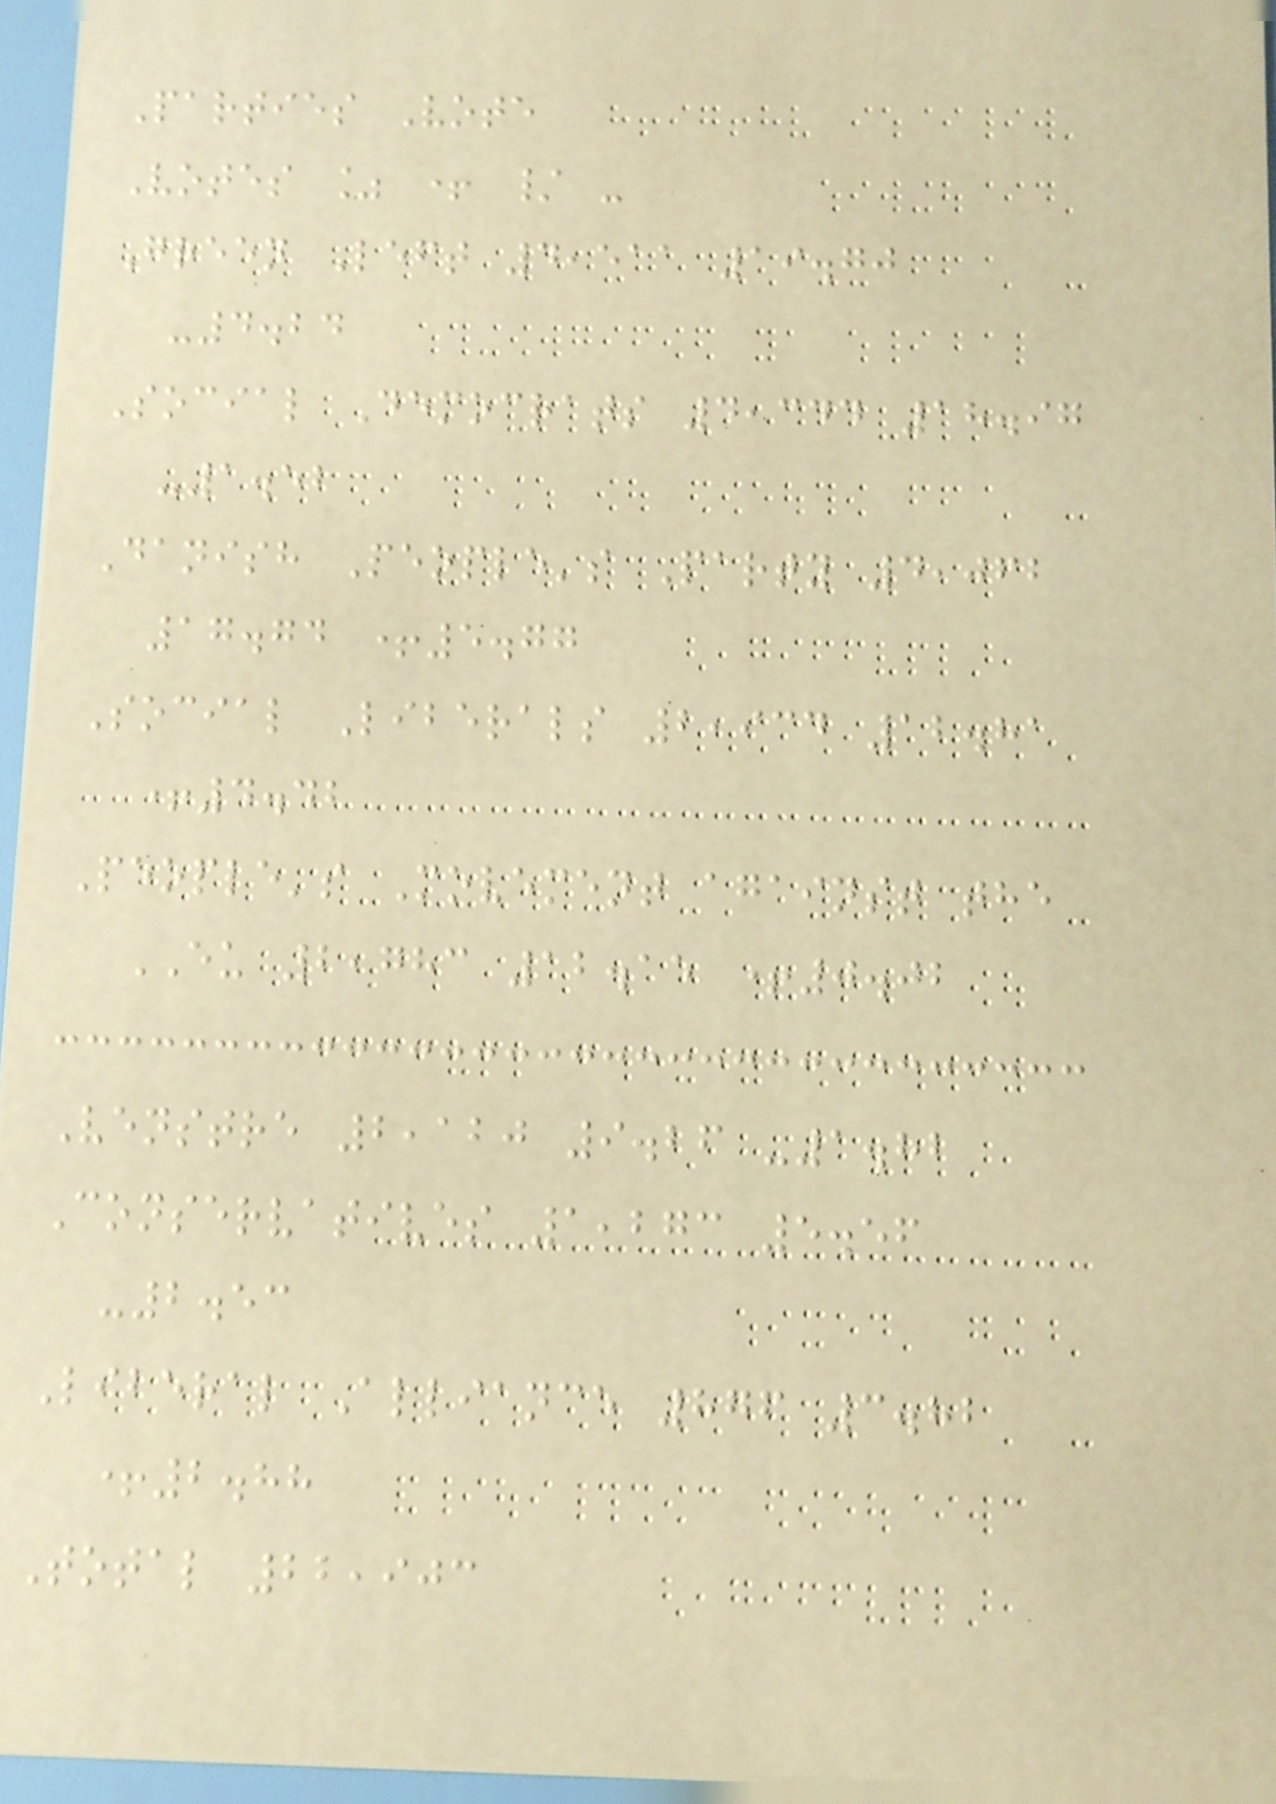Parties Vote
Votes % + / -
Green Left 4,511 19.70
-4.24
Social Democrats 4,344 18.97
-1.52
Danish People's Party 4,062
17.74 +5.77
Social Liberals 2,934 12.81
+4.42
People's Movement against the
EU 2,783 12.15 +0.02
Venstre 2,120 9.26 -1.82
Conservatives 1,273 5.56
-2.53
Liberal Alliance 876 3.82
+2.88
Total 22,903
